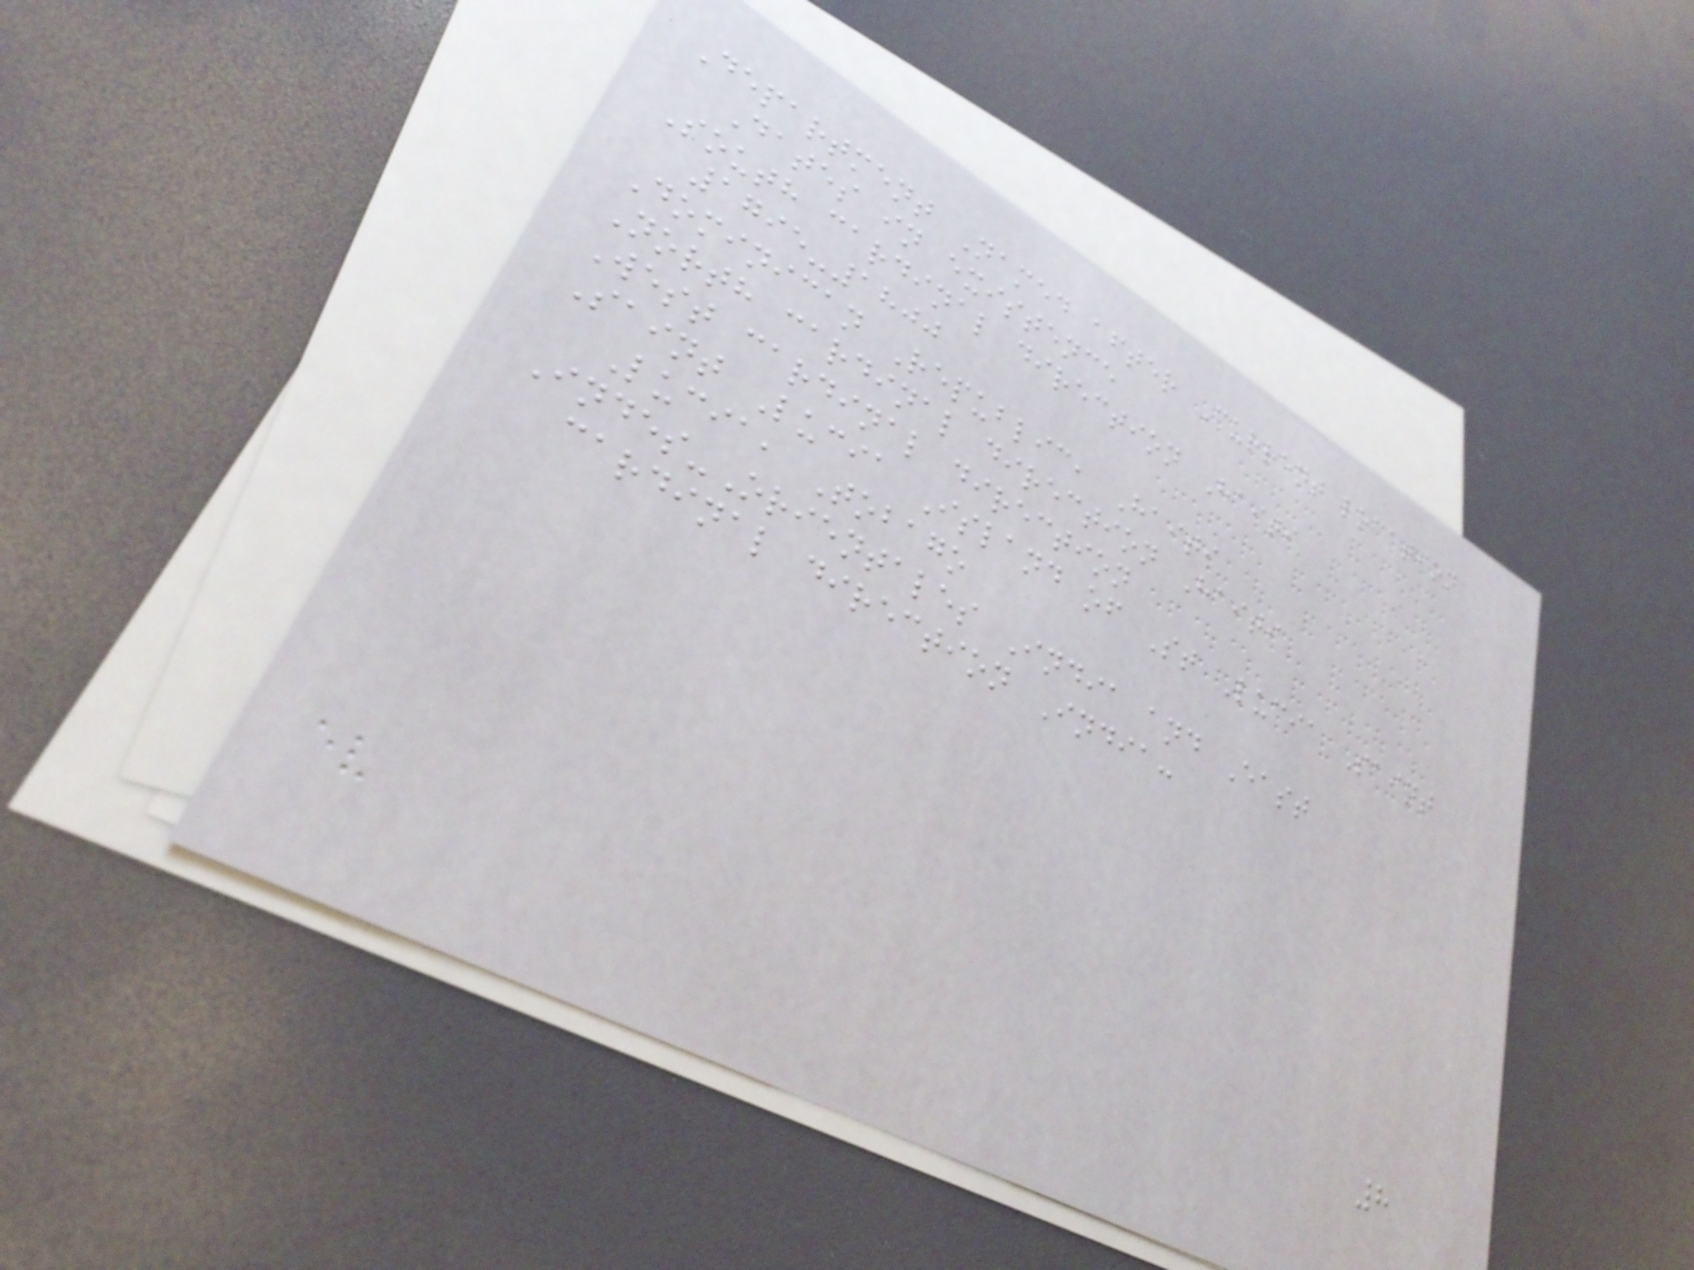Department Named after Current location
Dates in existence
South cardinal direction Haiti
1795-1800
Dominican Republic, Haiti
North cardinal direction Haiti
West cardinal direction
Saint Lucia Island of St Lucia Saint
Lucia, Tobago
Indes-Orientales India and East
cardinal direction India:
8
